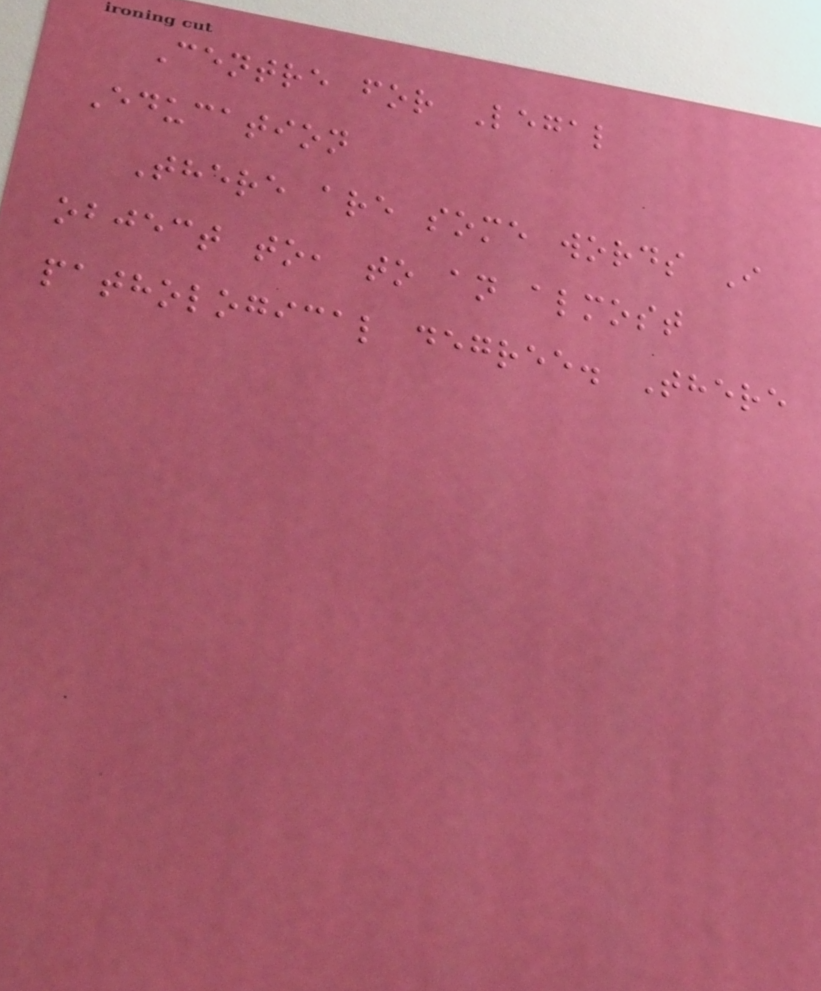Centre for Legal
Education
There are some words I
object to, to an almost
pathological degree. There
